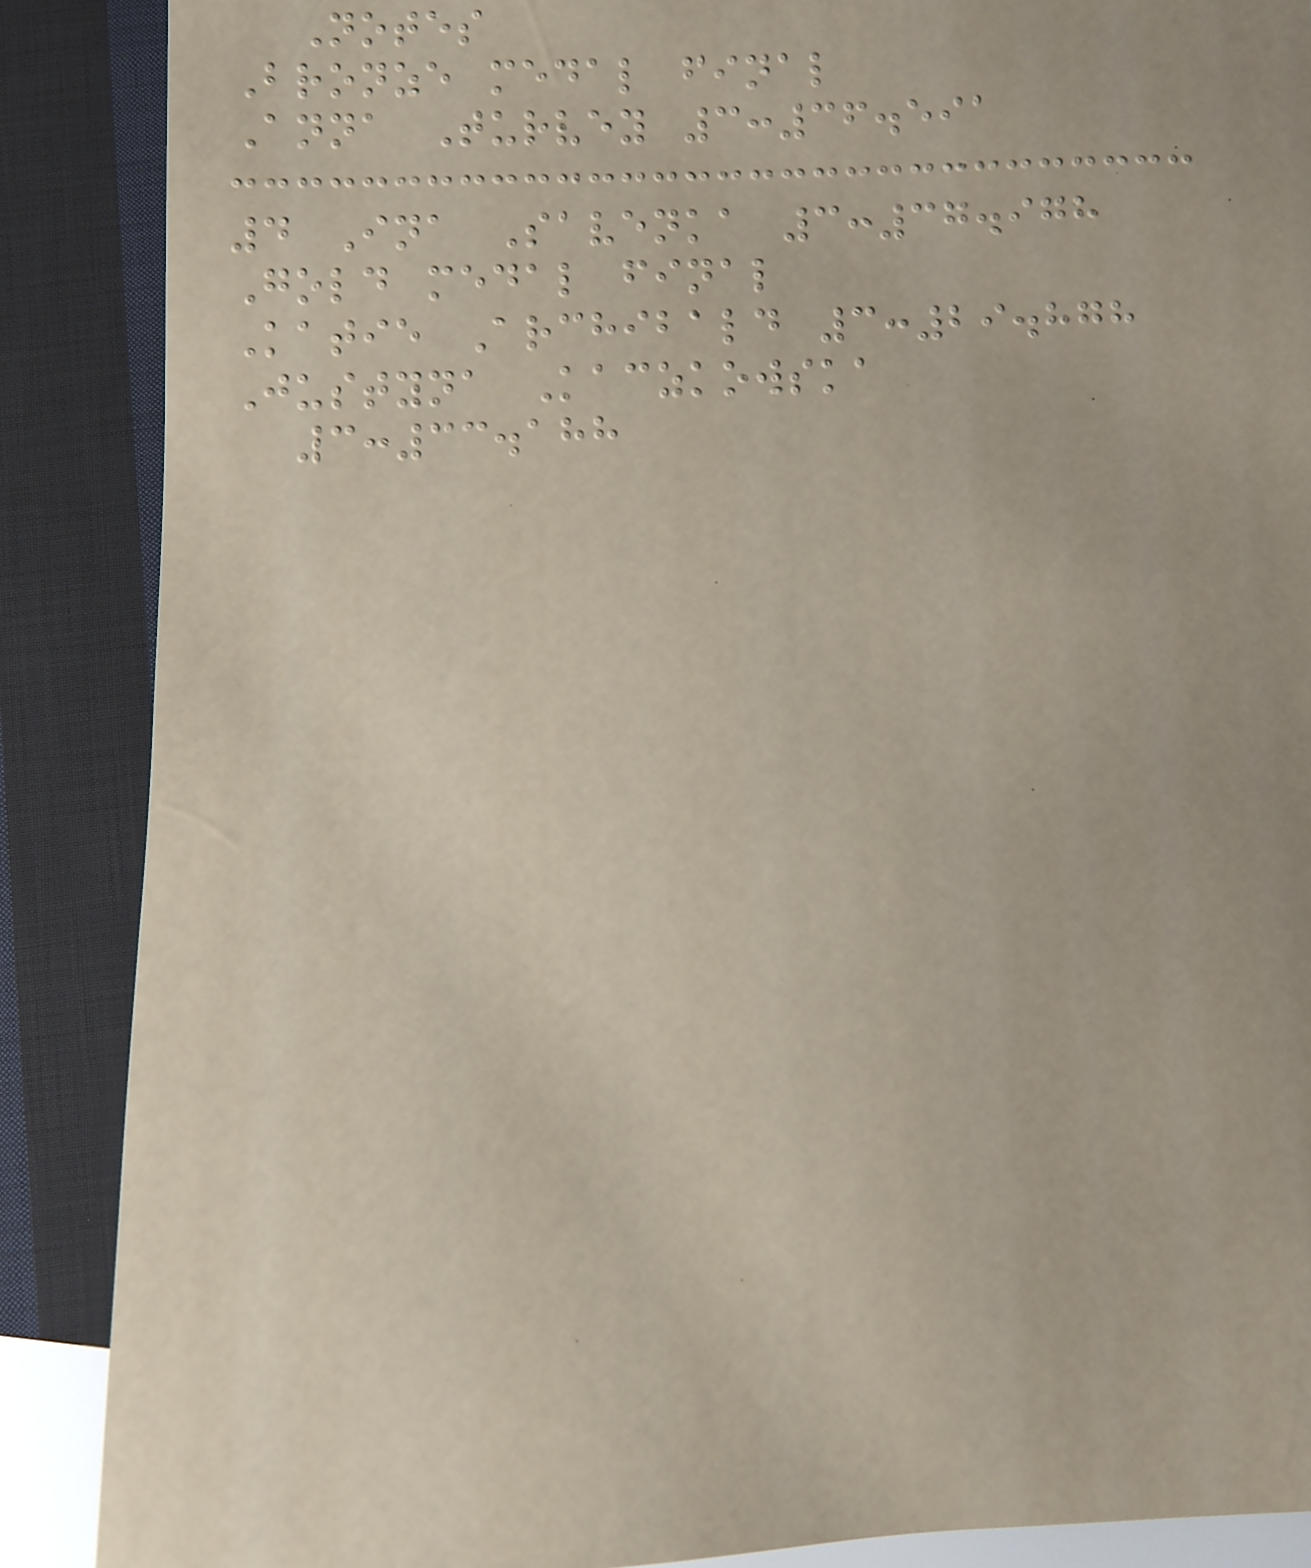Notes
Bronze medal final
Anna Turvey 3:36.591
4 Ina Savenka 3:37.978
Gold medal final
Katie Archibald 3:29.878
Justyna Kaczkowska
3:33.188
